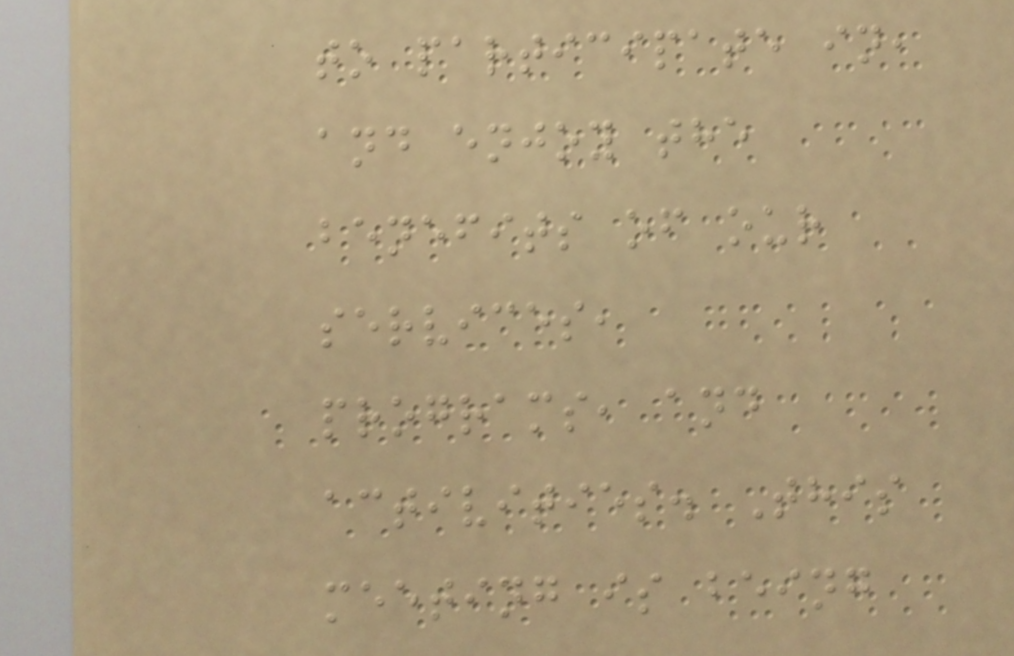to participate in,
and enjoy the
benefits of our
services,
programs, and
activities. This
meeting is being
